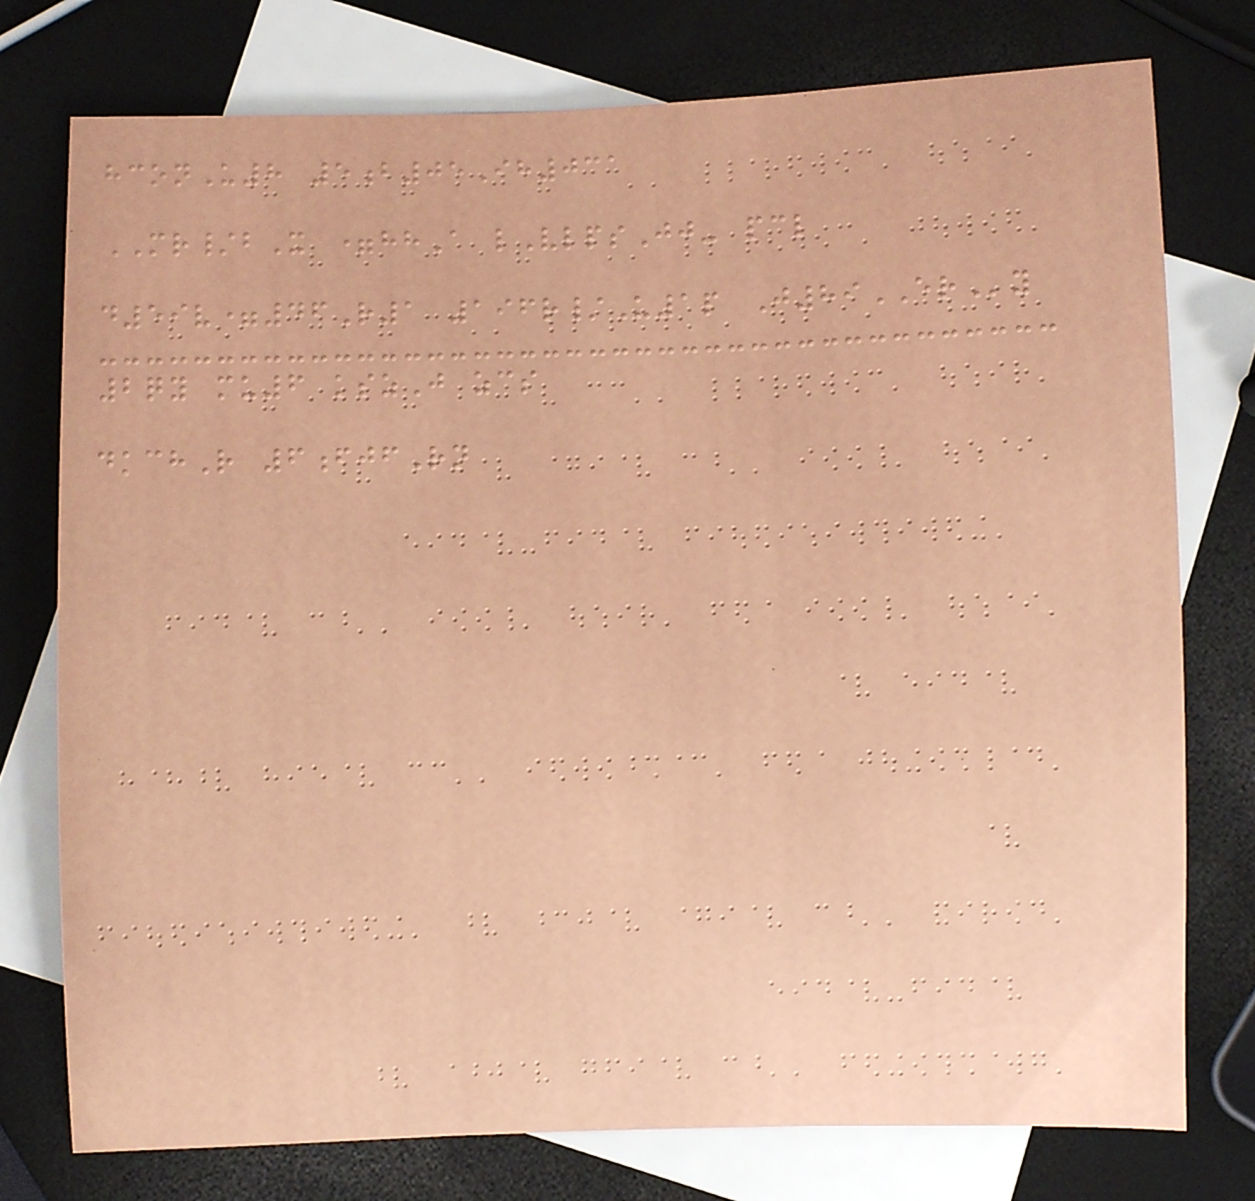hconU8 5b05Ih031
MR/bX =hhA lVlpsJj- pcl
d59v=46R1 196r/U1p J89ERy
2qy mu6 kszJ zcs
dkchR 6fjfRn
